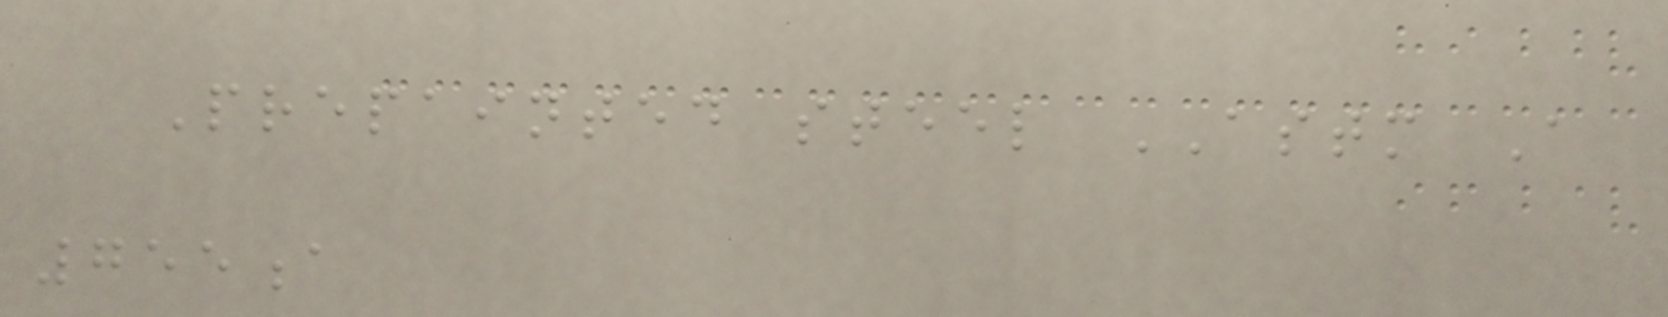Prepainted steel ASTM A
755a
